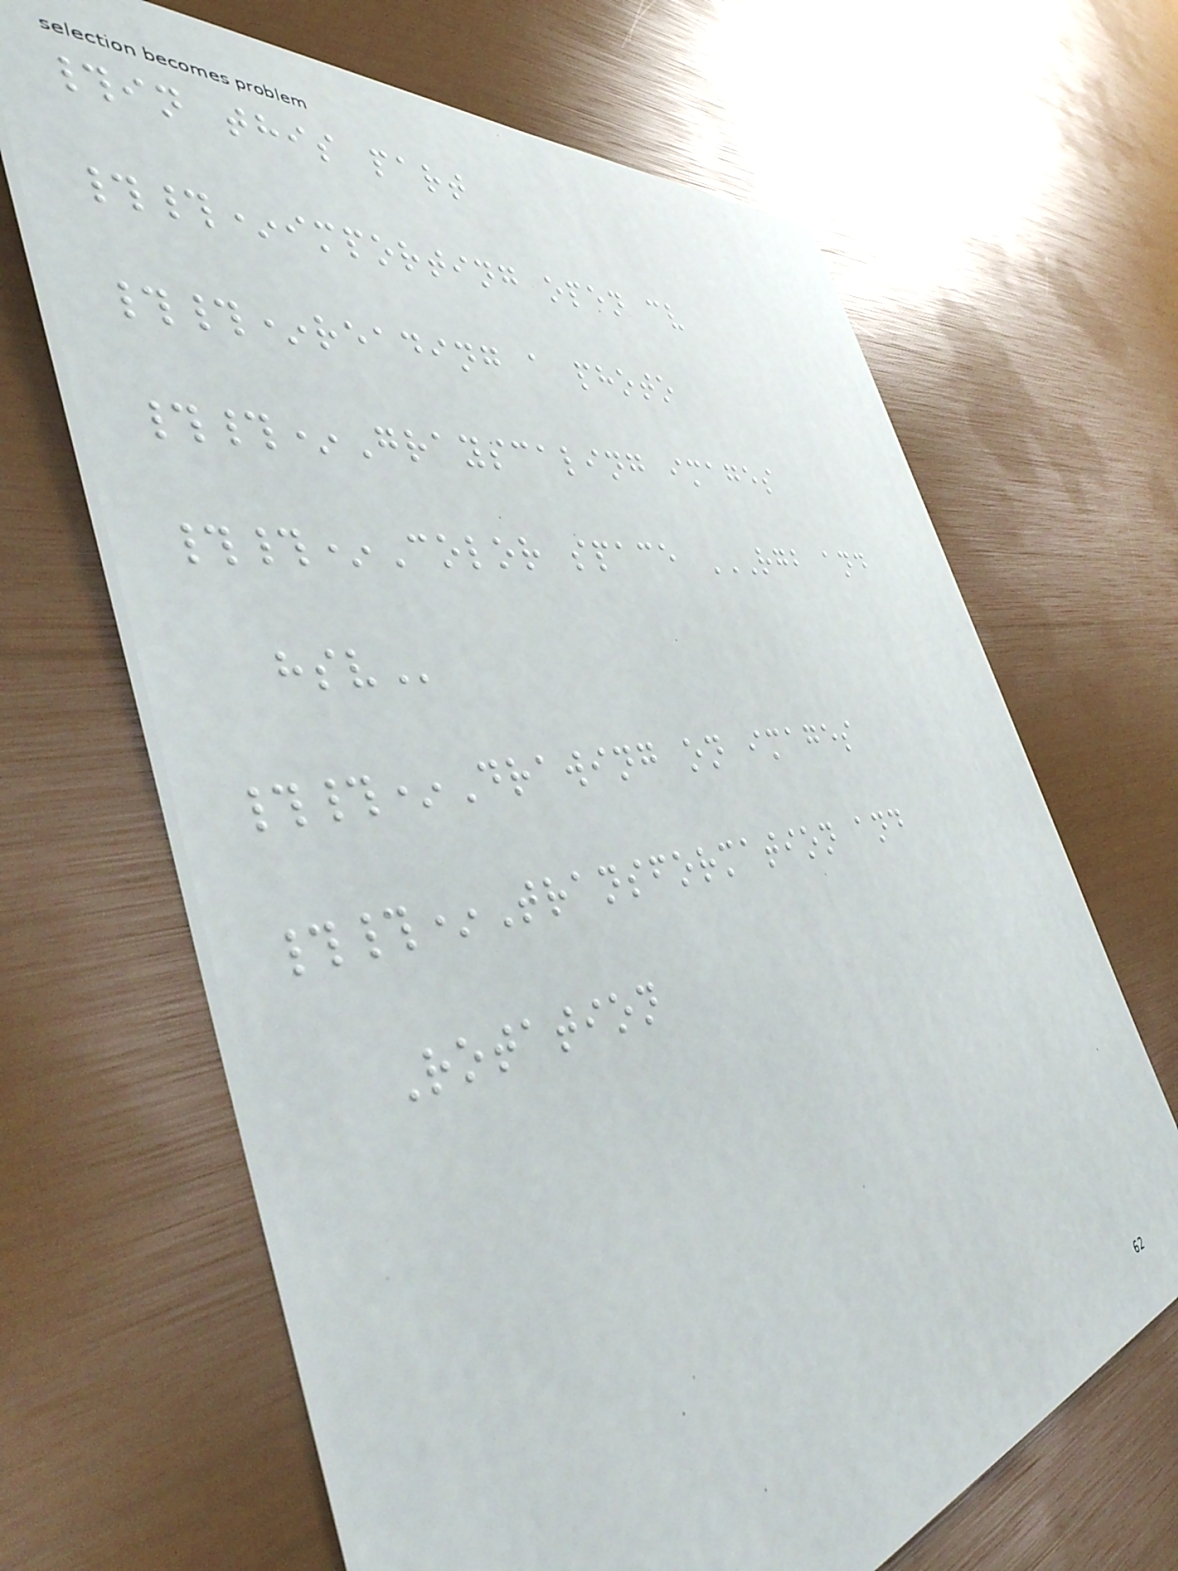#in this part
##*importing open cv
##*reading a photo
##*Grayscaling images
##*Color space RGB AND
HSV
##*Drawing on images
##*Transformation and
Rotation
